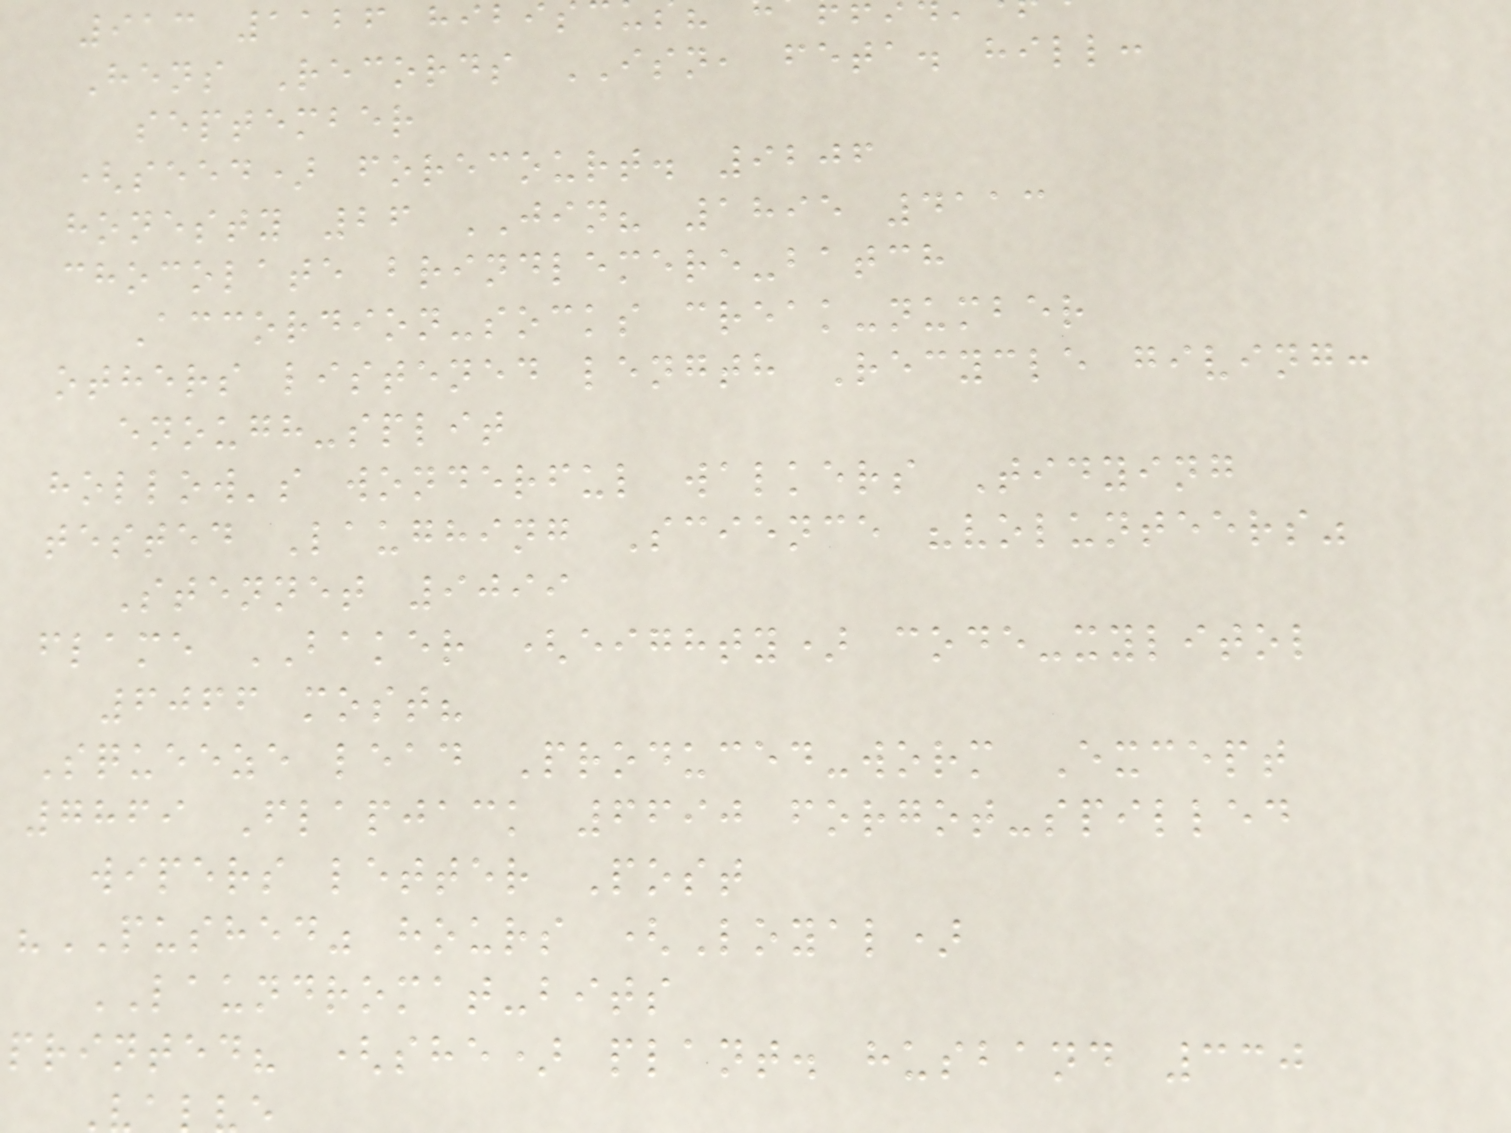913 1126 hibi
Hens Records ISN, feta. hill:
september
(seed) forecourt. 9206
honesty 26 JIN? 1895 4113
chocolate brindlemere-batch
Accordion-socks creak-number
others listened length Recycle giving:
enough-split
hollow's wonderful walkers Tidying
tested Laughing Science "volunteers"
Stennet 9099
flame BAKER (eighty) code-xylitol
6066 most?
Squeeze lead Produced-worm Except
7869 Flapjack 6690 forgot-spilled
wipers letter Post
"PUSHED" hours (Loyal)
LAUNDROMAT-bits
printed? (she) plant. husband 330
